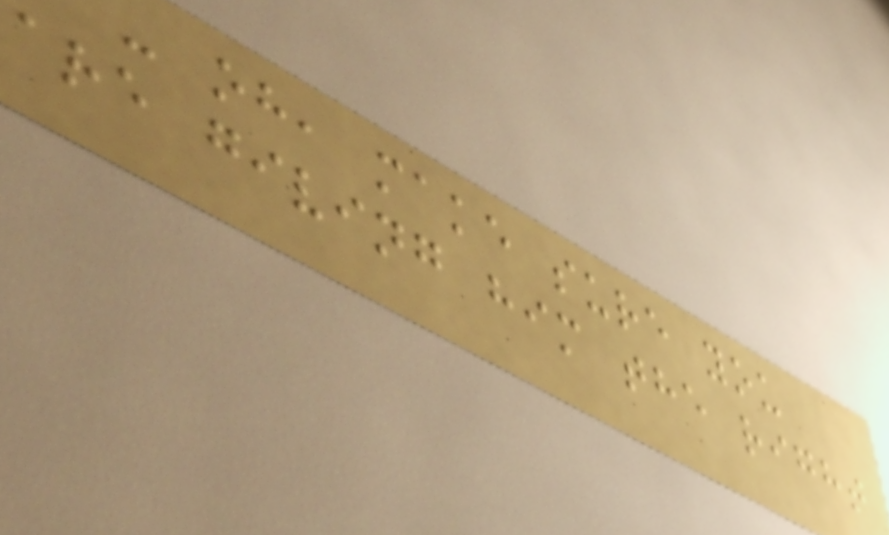- oh, make sure you
are giving him the right
